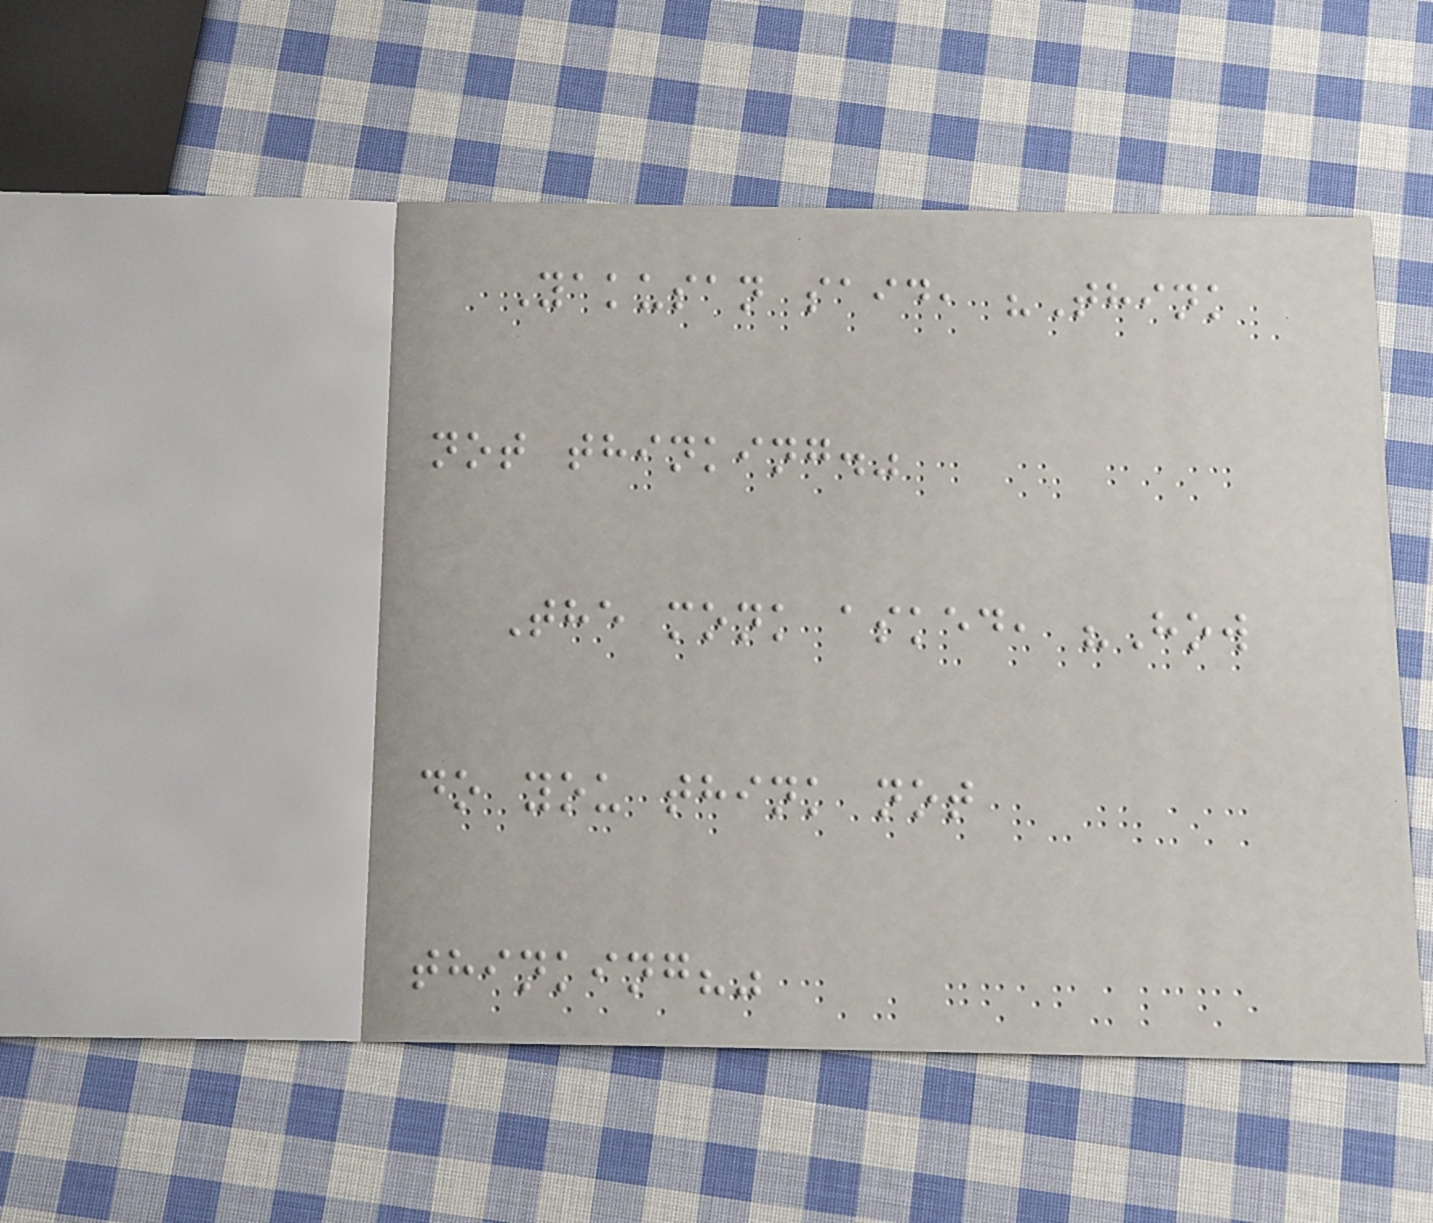Yakusan said, "Think
not thinking."
The monk asked, "How
do you think not
thinking?"
